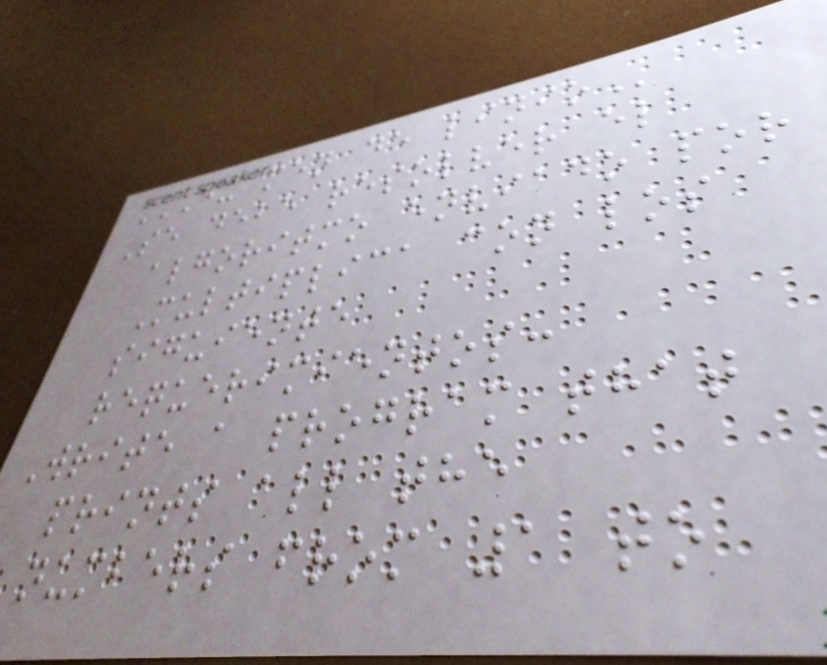EXAMEN DE LINIO
Se debe resolver el
algoritmo enviado por
Multiplica con los
siguiente
requerimientos:
Write a program that
prints all the
numbers from 1 to
